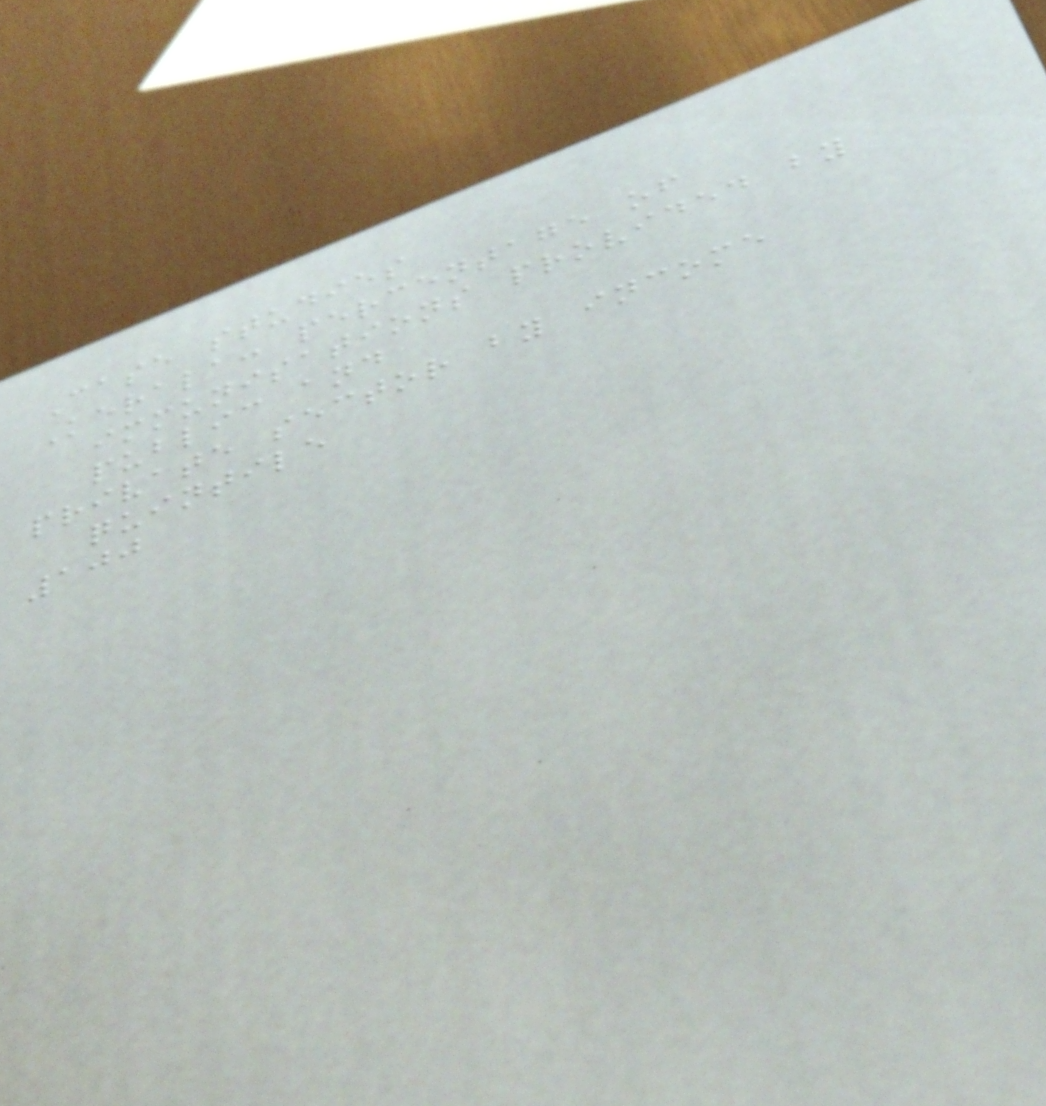Case studies
Kerala: percentage of
immunisations provided by
public and
private sector by income
quintile
100
